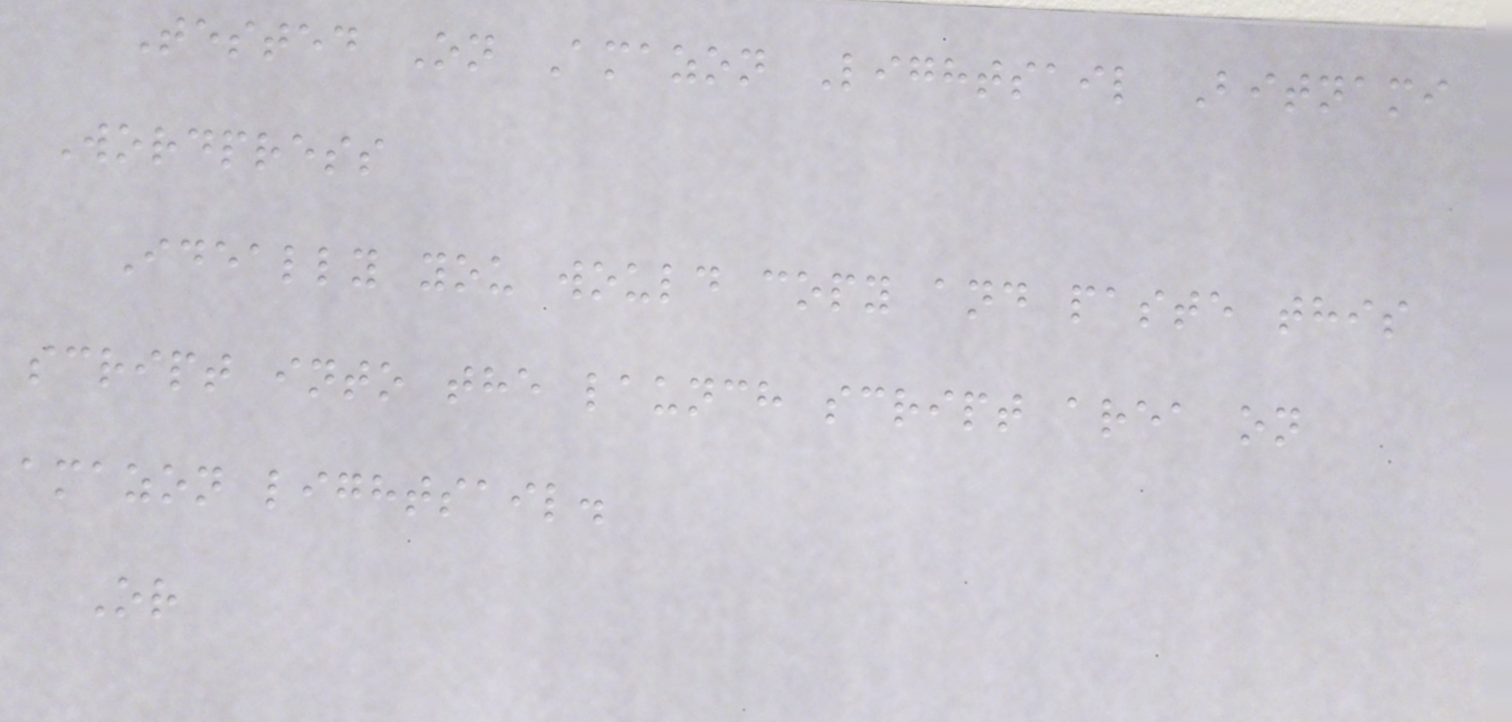Tested On Amazon Lightsail Bitnami
Wordpress
Ideally you would copy and paste this
script into the launch script area on
amazon lightsail.
Or
